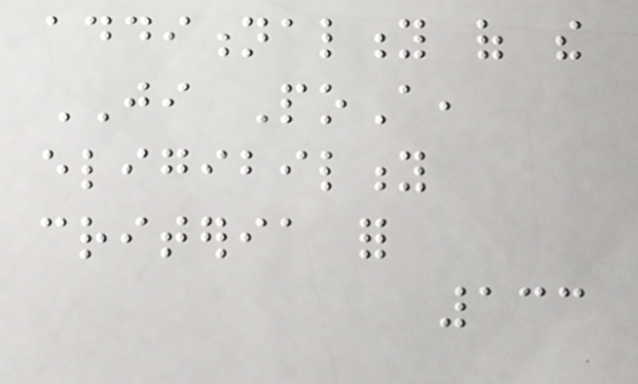additionality of the
JI PoA,
eligibility
criteria for
133
